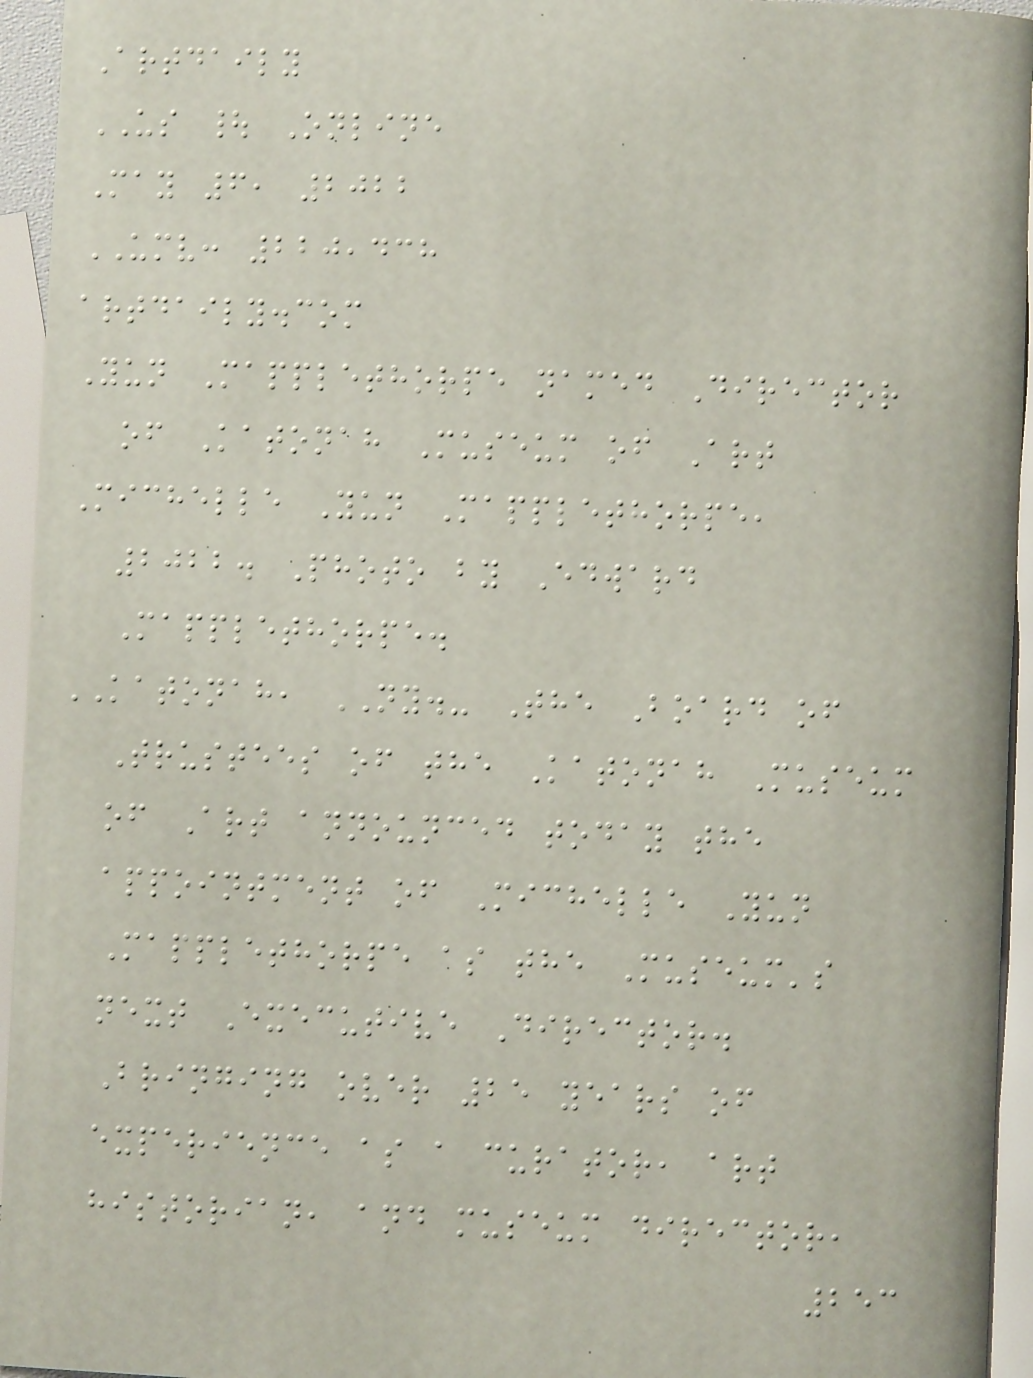Artdaily
US | Online
May 6, 2022
UMV: 220,438
artdaily.com
Yun Mapplethorpe named Director
of Katonah Museum of Art
Michelle Yun Mapplethorpe,
2022. Photo by Edward
Mapplethorpe.
KATONAH, NY.- The Board of
Trustees of the Katonah Museum
of Art announced today the
appointment of Michelle Yun
Mapplethorpe as the Museum's
next Executive Director.
Bringing over 25 years of
experience as a curator, art
historian, and museum director,
253
